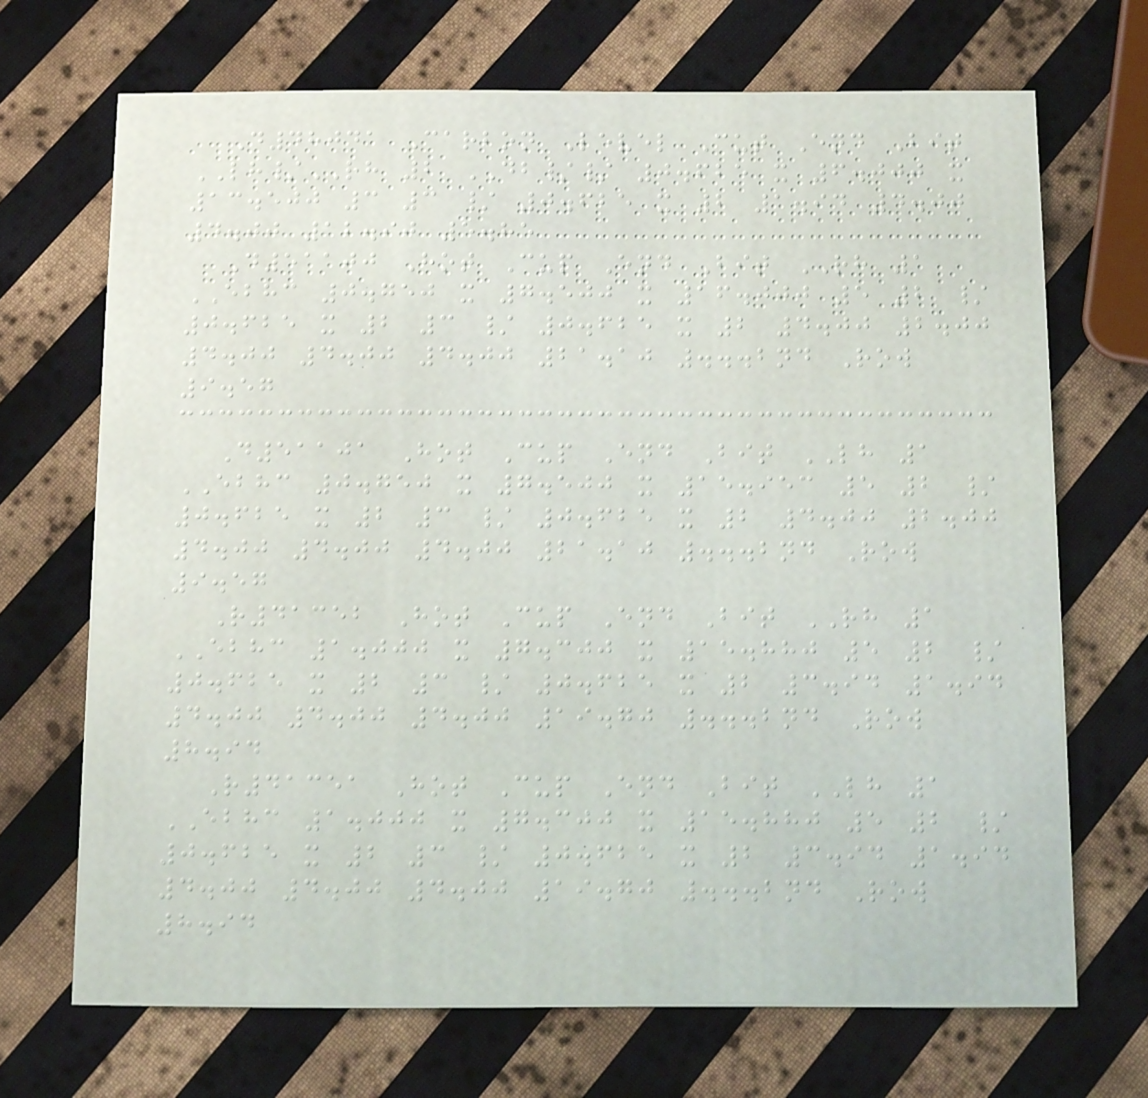D48041 Carbon Level Cut End Bit
LH/RH 2 DB// 0.625 x 6.000 x
13.500 3 3 / 0.625 x 2 1.94 4.00
4.00 12.90 5.85
D51100 Hot Cup End Bit RH 1
EBHC 0.750 x 7.500 x 16.000 5 2 /
0.625 x 2 3 / 0.625 x 2 4.00 2.00
4.00 4.00 4.00 21.10 ...2nd Row
9.57
D51101 Hot Cup End Bit LH 1
EBHC 0.750 x 7.500 x 15.953 5 2 /
0.625 x 2 3 / 0.625 x 2 4.00 2.00
4.00 4.00 4.00 21.10 ...2nd Row
9.57
R41352 Hot Cup End Bit RH 1
EBHC 1.000 x 7.300 x 15.880 5 2 /
0.625 x 2 3 / 0.625 x 2 3.94 1.94
4.00 4.00 4.00 19.70 ...2nd Row
8.94
R41351 Hot Cup End Bit LH 1
EBHC 1.000 x 7.300 x 15.880 5 2 /
0.625 x 2 3 / 0.625 x 2 3.94 1.94
4.00 4.00 4.00 19.70 ...2nd Row
8.94
